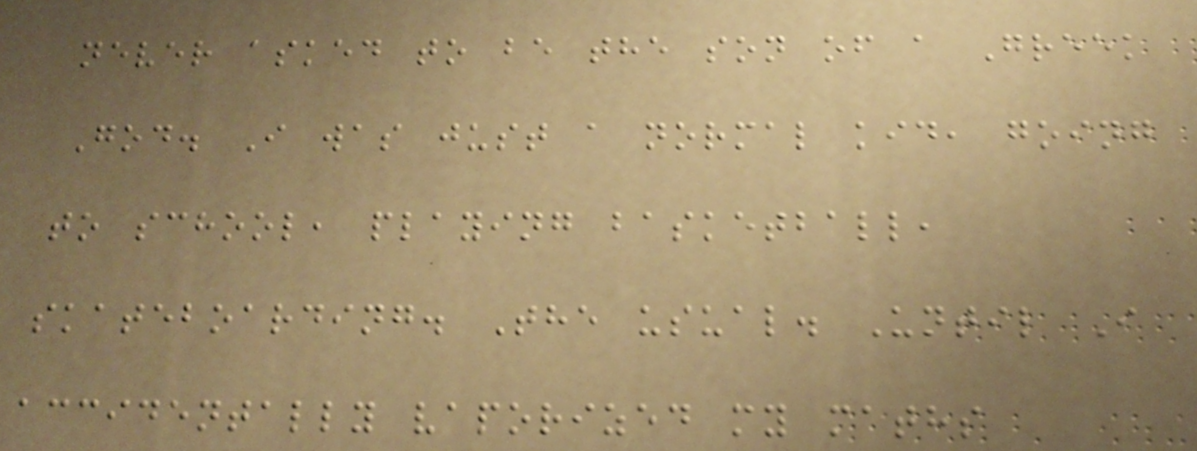never asked to be the son of a Greek
God. I was just a normal kid, going
to school, playing basketball,
skateboarding. The usual. Until I
accidentally vaporized my maths
